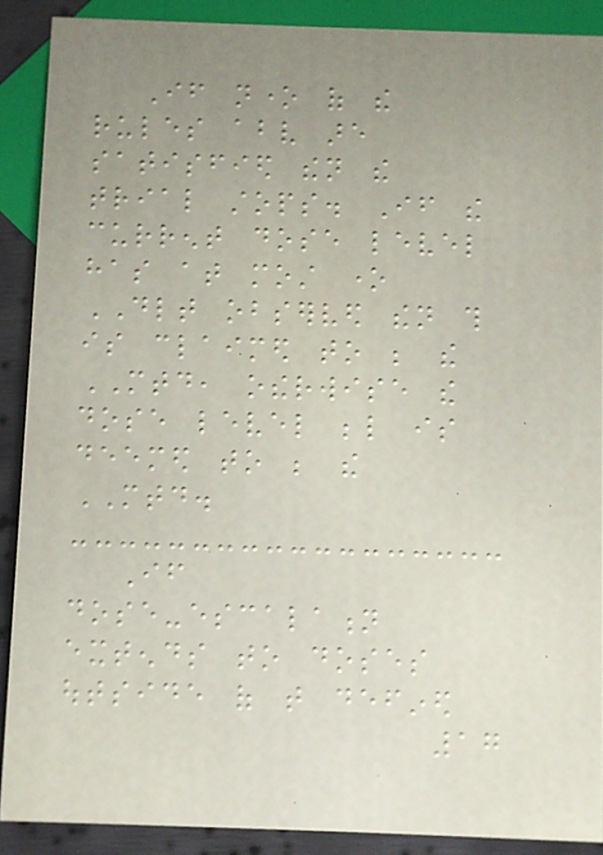If none of the
rules above are
satisfied then the
trial stops. If the
current dose level
has at most one
DLT observed then this
is claimed to be the
MTD, otherwise the
dose level below is
deemed to be the
MTD.
If
dose-escalation
extends to doses
outside of that defined
17
